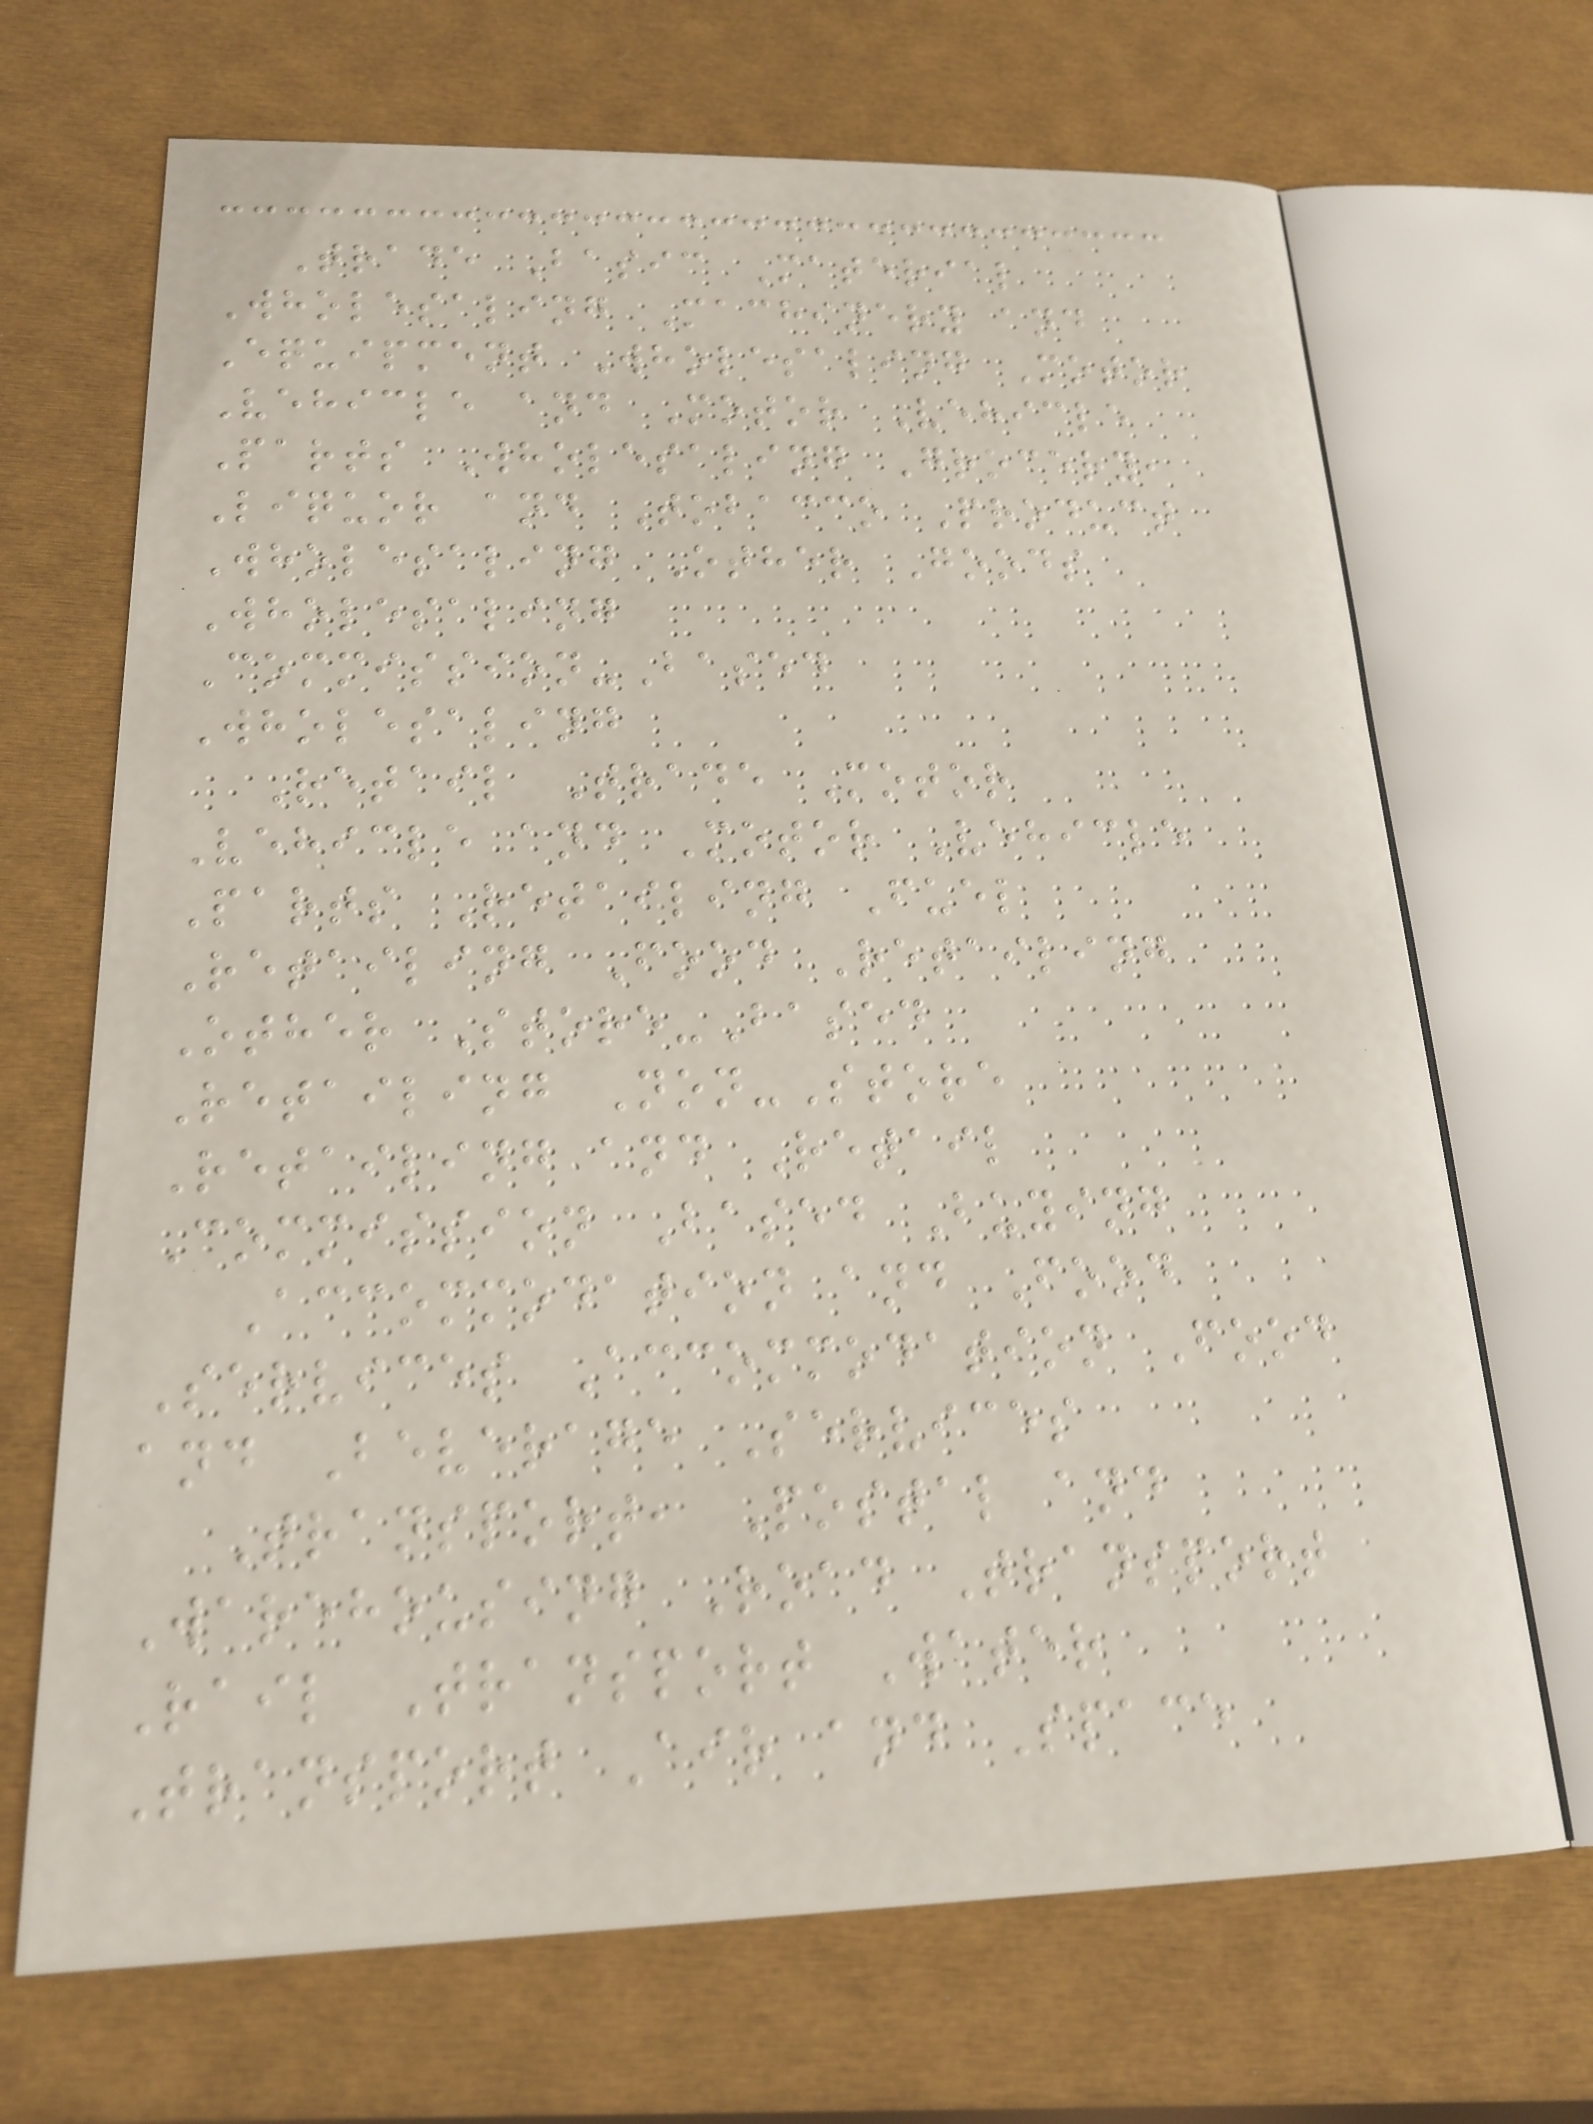Trade Basic Material
Wholesaling Machinery and
Equipment Wholesaling Motor
Vehicle and Motor Vehicle
Parts Wholesaling Grocery,
Liquor and Tobacco Product
Wholesaling Other Goods
Wholesaling
Commission-Based
Wholesaling
Retail Trade Motor
Vehicle and Motor Vehicle
Parts Retailing Fuel
Retailing Food Retailing
Other Store-Based
Retailing Non-Store
Retailing and Retail
Commission Based Buying
Accommodation and Food
Services Accommodation Food
and Beverage Services
Transport, Postal and
Warehousing Road Transport
Rail Transport Water
Transport Air and Space
